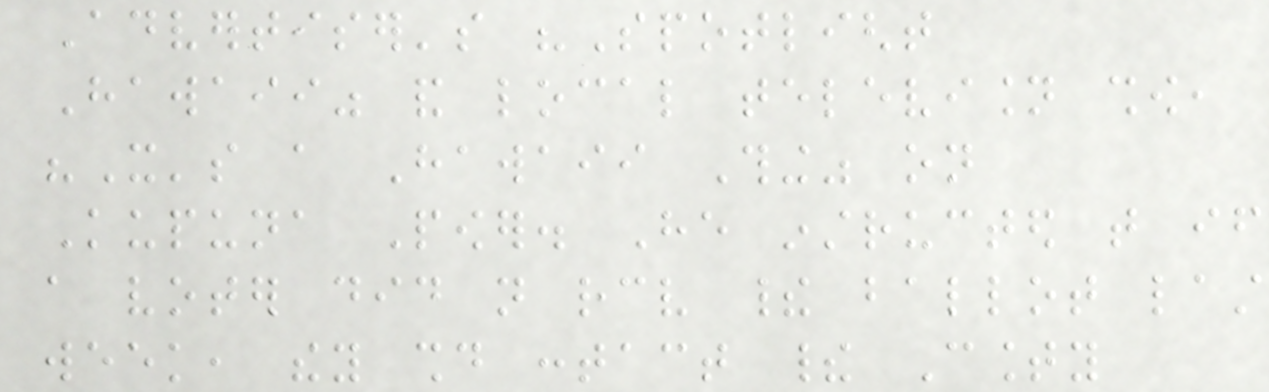Advertiser's "Spotlight
Hawaii" and local television show,
"It's a Hawaii Thing" on
Kupuna Power. He instructed that if
a voter did not receive their ballot last
week, they should contact their County
